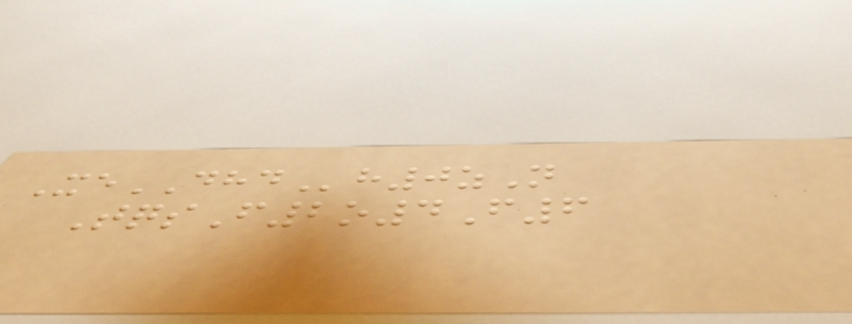XeDHDh0zN
TqsF2o4F6
